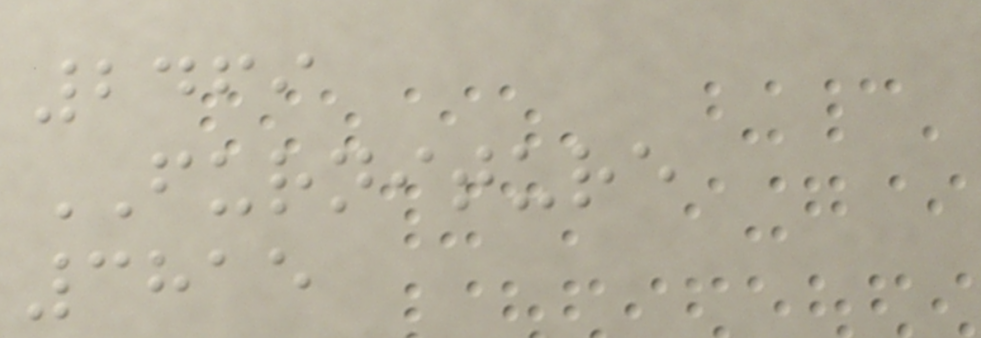2469
FURNITURE
3815
